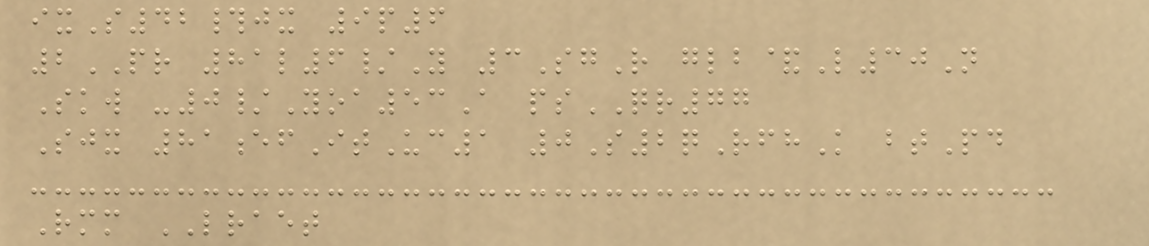ixS42#jx 9p6
2PR 81l6/Y 3SgR glb&L30N
Skw -0/Yoa53A psQR77
Sjx 81efItUc1 0S2qRfhK btPd
Rmm LRAET
